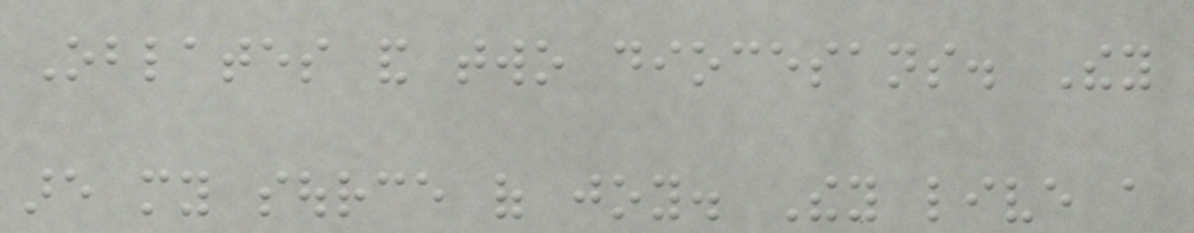Oblates and two diocesans. They
are my source of joy. They live a
